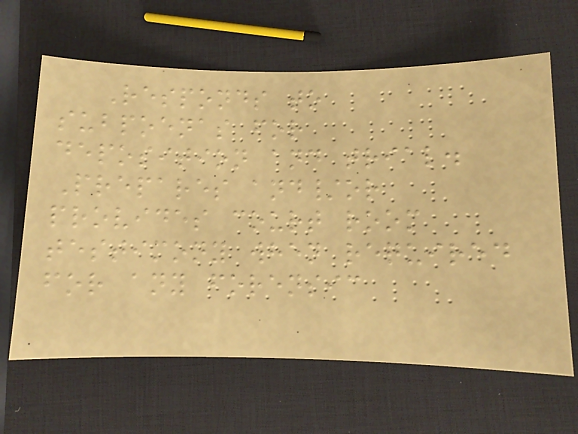Responds to
subpoenas for
deposition and trial.
Prepares and/or
provides court room
testimony when required
for any forensic
